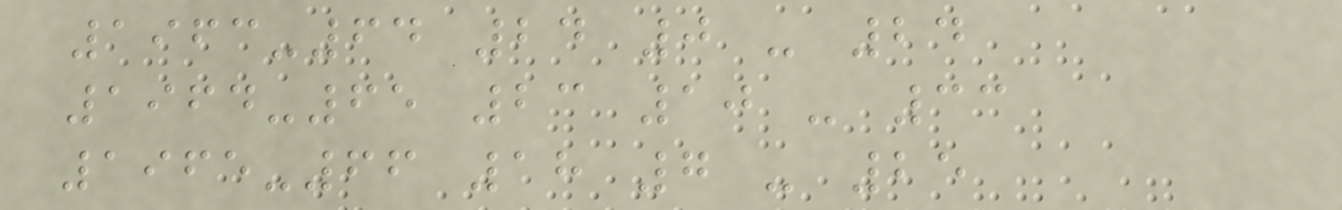1963-64 24 0 - 24
1964-65 23 10 - 33
1965-66 18 7 - 25
